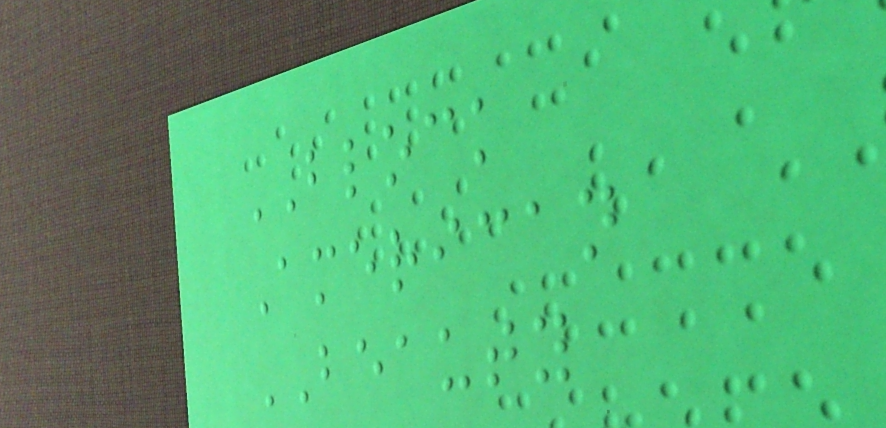BLOCK
American
BEAUTY
